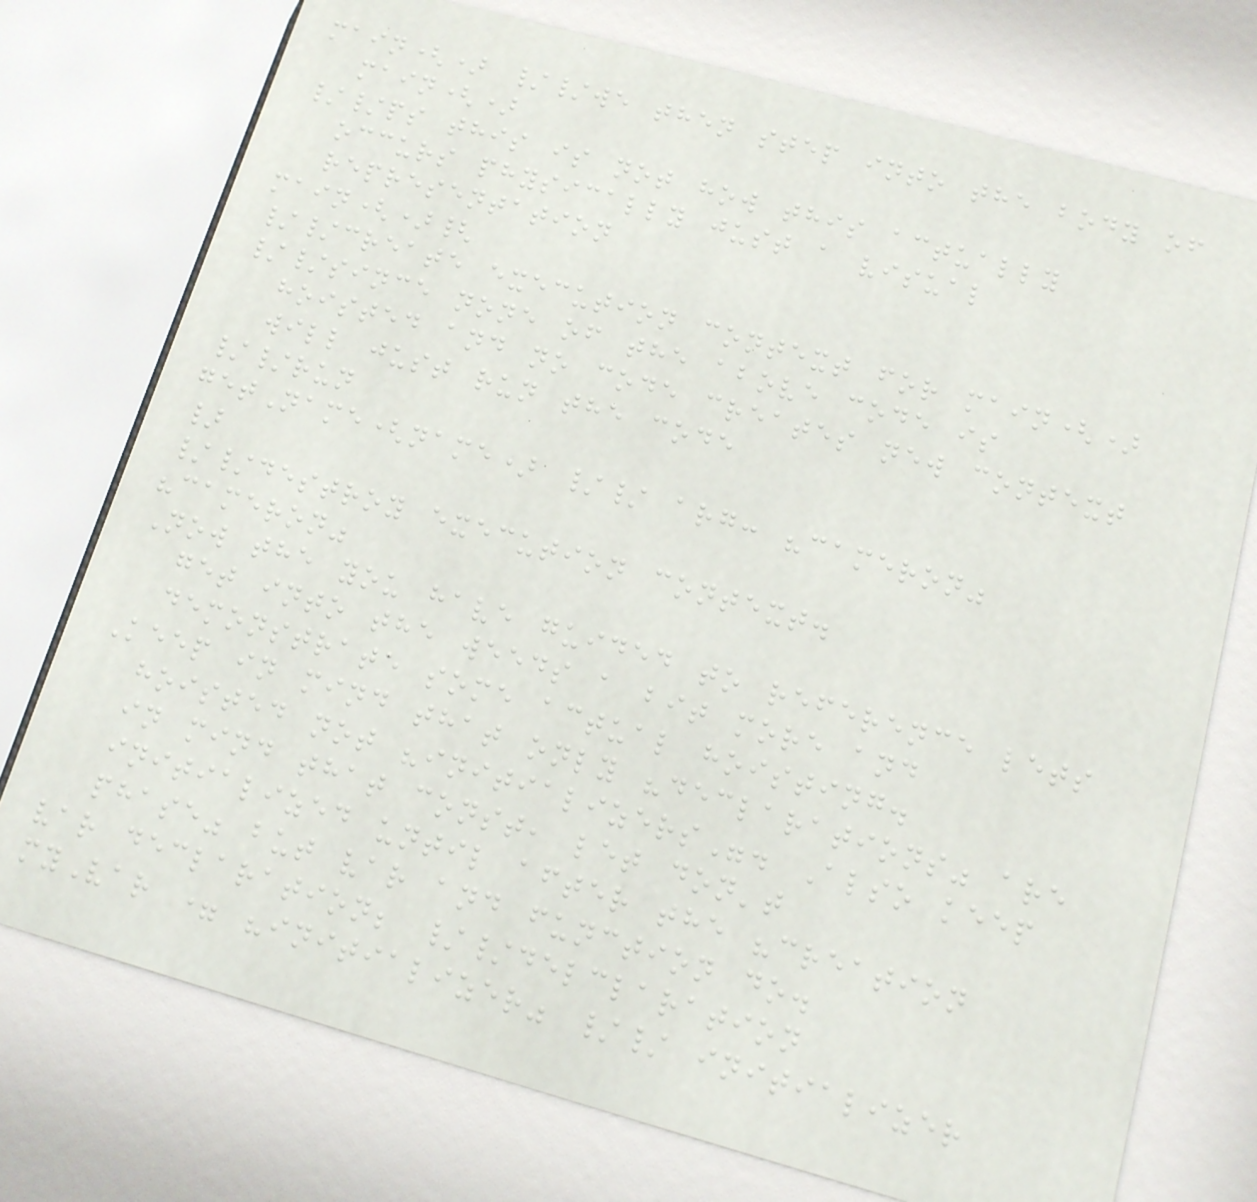main() //we then step into the body of
main()
//ps this is not how this actually
occurs physically just a visual
representation
main(){
//create execution context for main()
//since none of the above code is
hoisted and no code creates new context
will just run the code
//run
getName(name) // arg: "cameron"
}
//destroy execution context.
"cameron"
Now the you have guided to reference lets
get into the weeds a bit more and
demonstrate some actual hoisting.
Keep in mind that only "declarations" are
hoisted not "initializers". Also keep
in mind that const, let don't
initialized until after the "creation
phase" but var and function do.
var declaration; //delclaration
myVar = "initializer" // initializer
